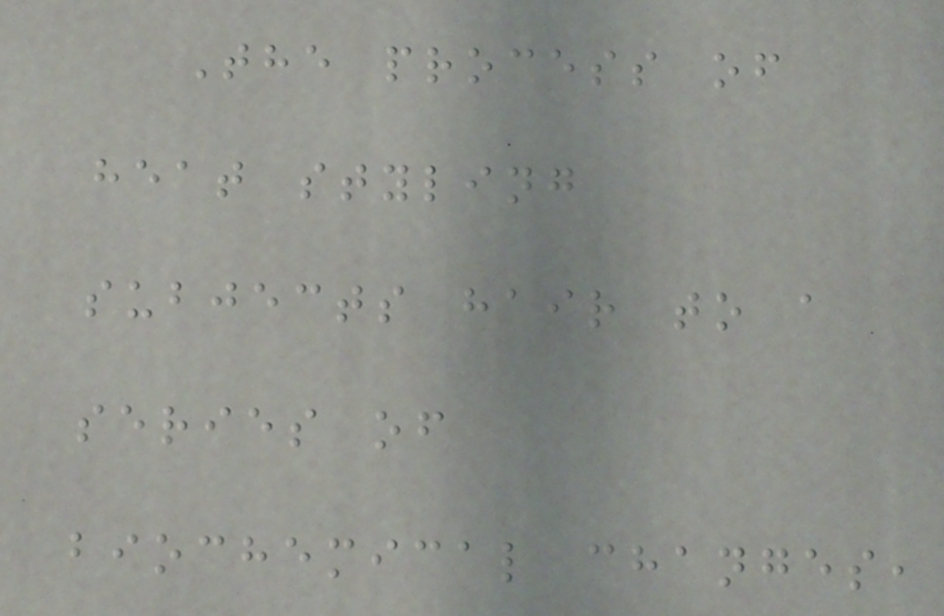The process of
heat styling
subjects hair to a
series of
biochemical changes,
